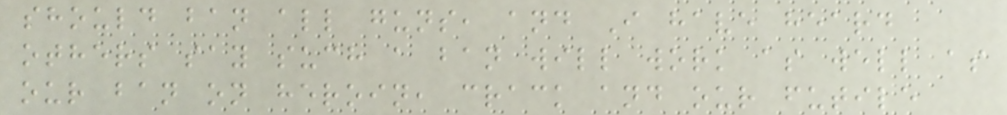should ban all guns, and I have heard
others say such a ban will work as well as
our ban on heroin, crack and our futile
